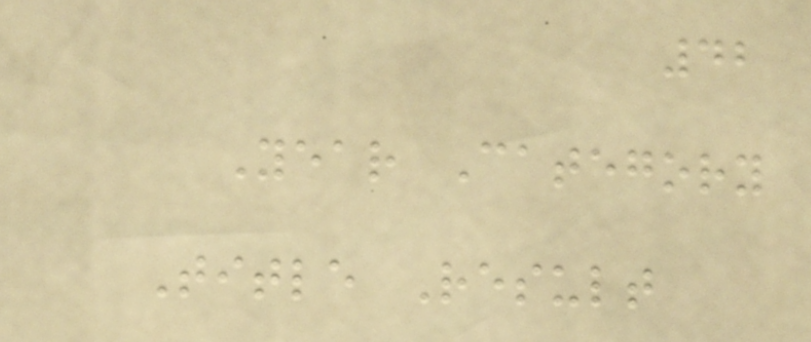42
Year Category
Title Result
